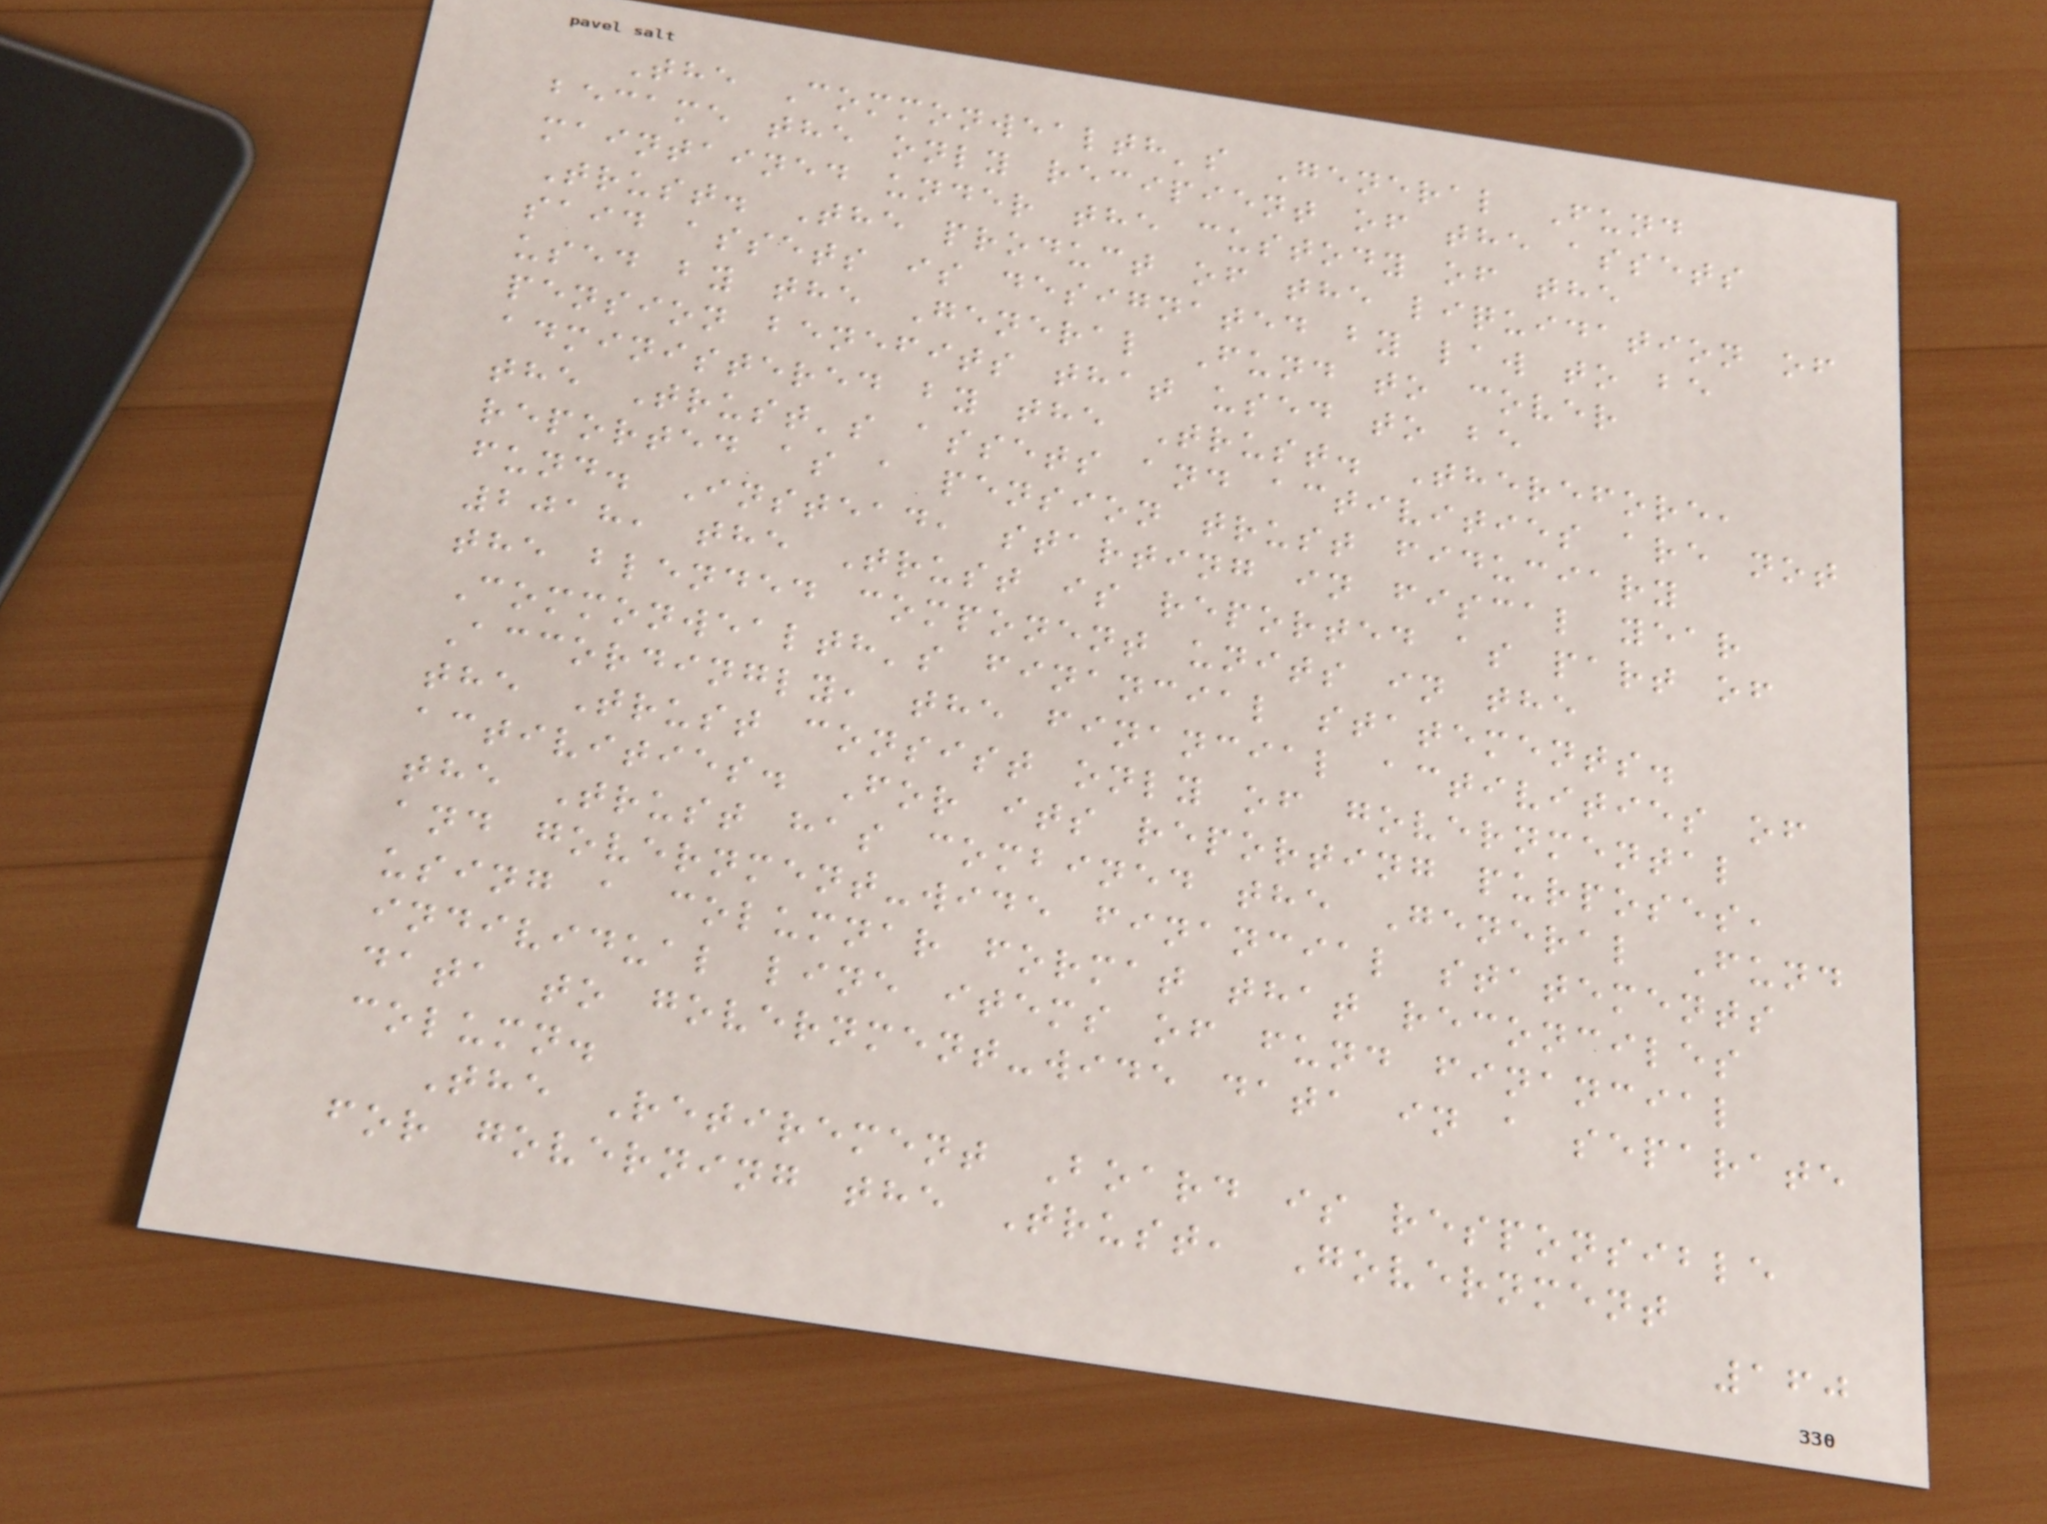The Commonwealth's General Fund
became the only recipient of the assets
maintained under the custody of the
Trust. The product of the liquidation of
said assets is designated by law to be
used by the General Fund to cover
pension benefits that used to be
administered by the Trust. Therefore,
the Trust's assets and activities are not
reported as a pension trust fiduciary
fund. Instead, starting in fiscal year
2018, the Trust is reported as part of
the blended component units in the
Commonwealth's financial statements.
Accordingly, the financial activities of
the Trust consist only of governmental
activities. For its reporting purposes,
the Trust has combined the General Fund
and government-wide financial statements
using a columnar format that reconciles
individual line items of fund financial
data to government-wide data in a separate
column.
The Retirement Board is responsible
for governing the Trust, Government
160
